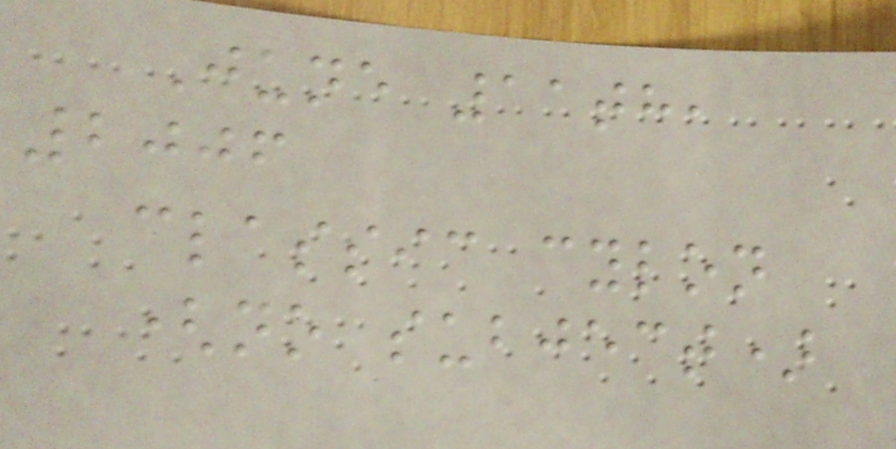June 11th,
2006
classic cylon
(no subject)
